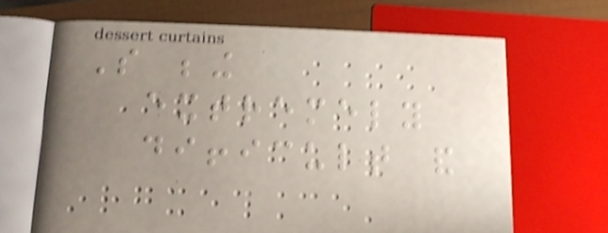So being
extremely
difficult and
